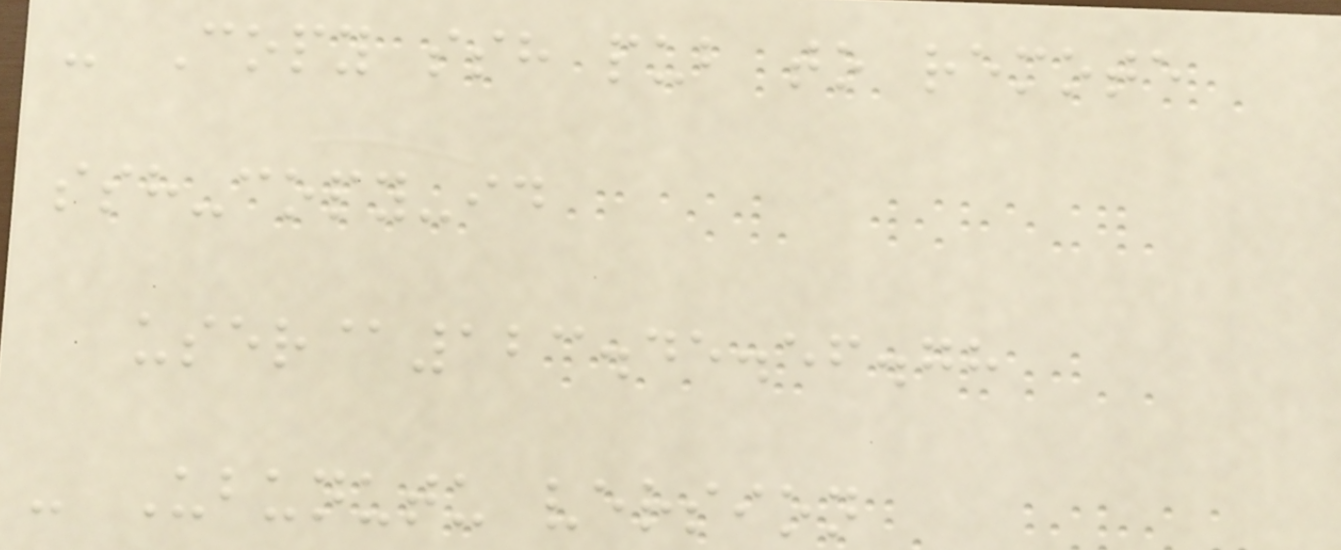- Copy ssh pub to remote
ssh-copy-id
user@123.45.56.78
- Ubunutu version
